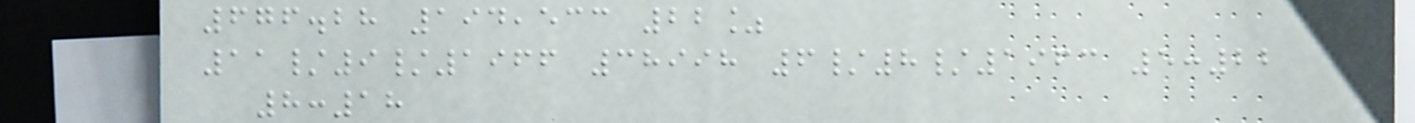676.28 194,533 22%
11/9/1966 38998 6/8/1963 5:22
8:18
